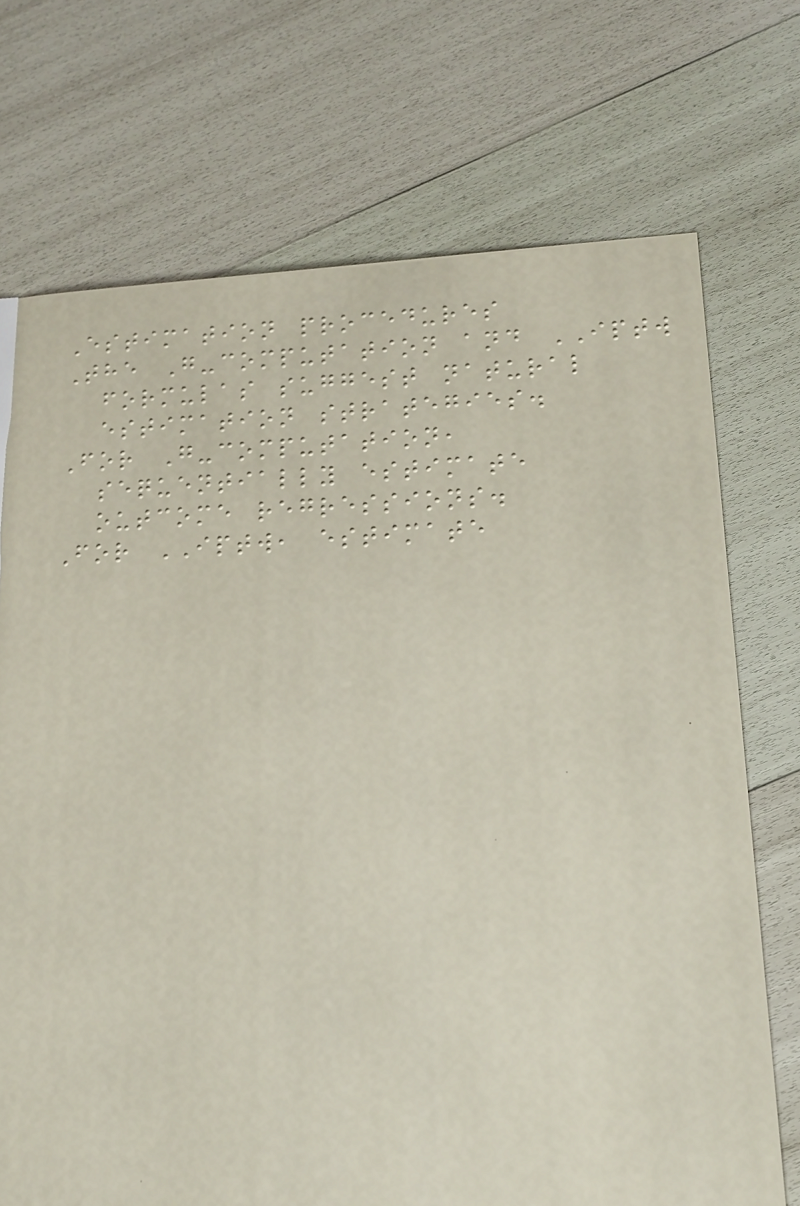Estimation procedures
The G-computation and IPTW
formulas suggest natural
estimation strategies.
For G-computation,
sequentially estimate
outcome regressions.
For IPTW, estimate
